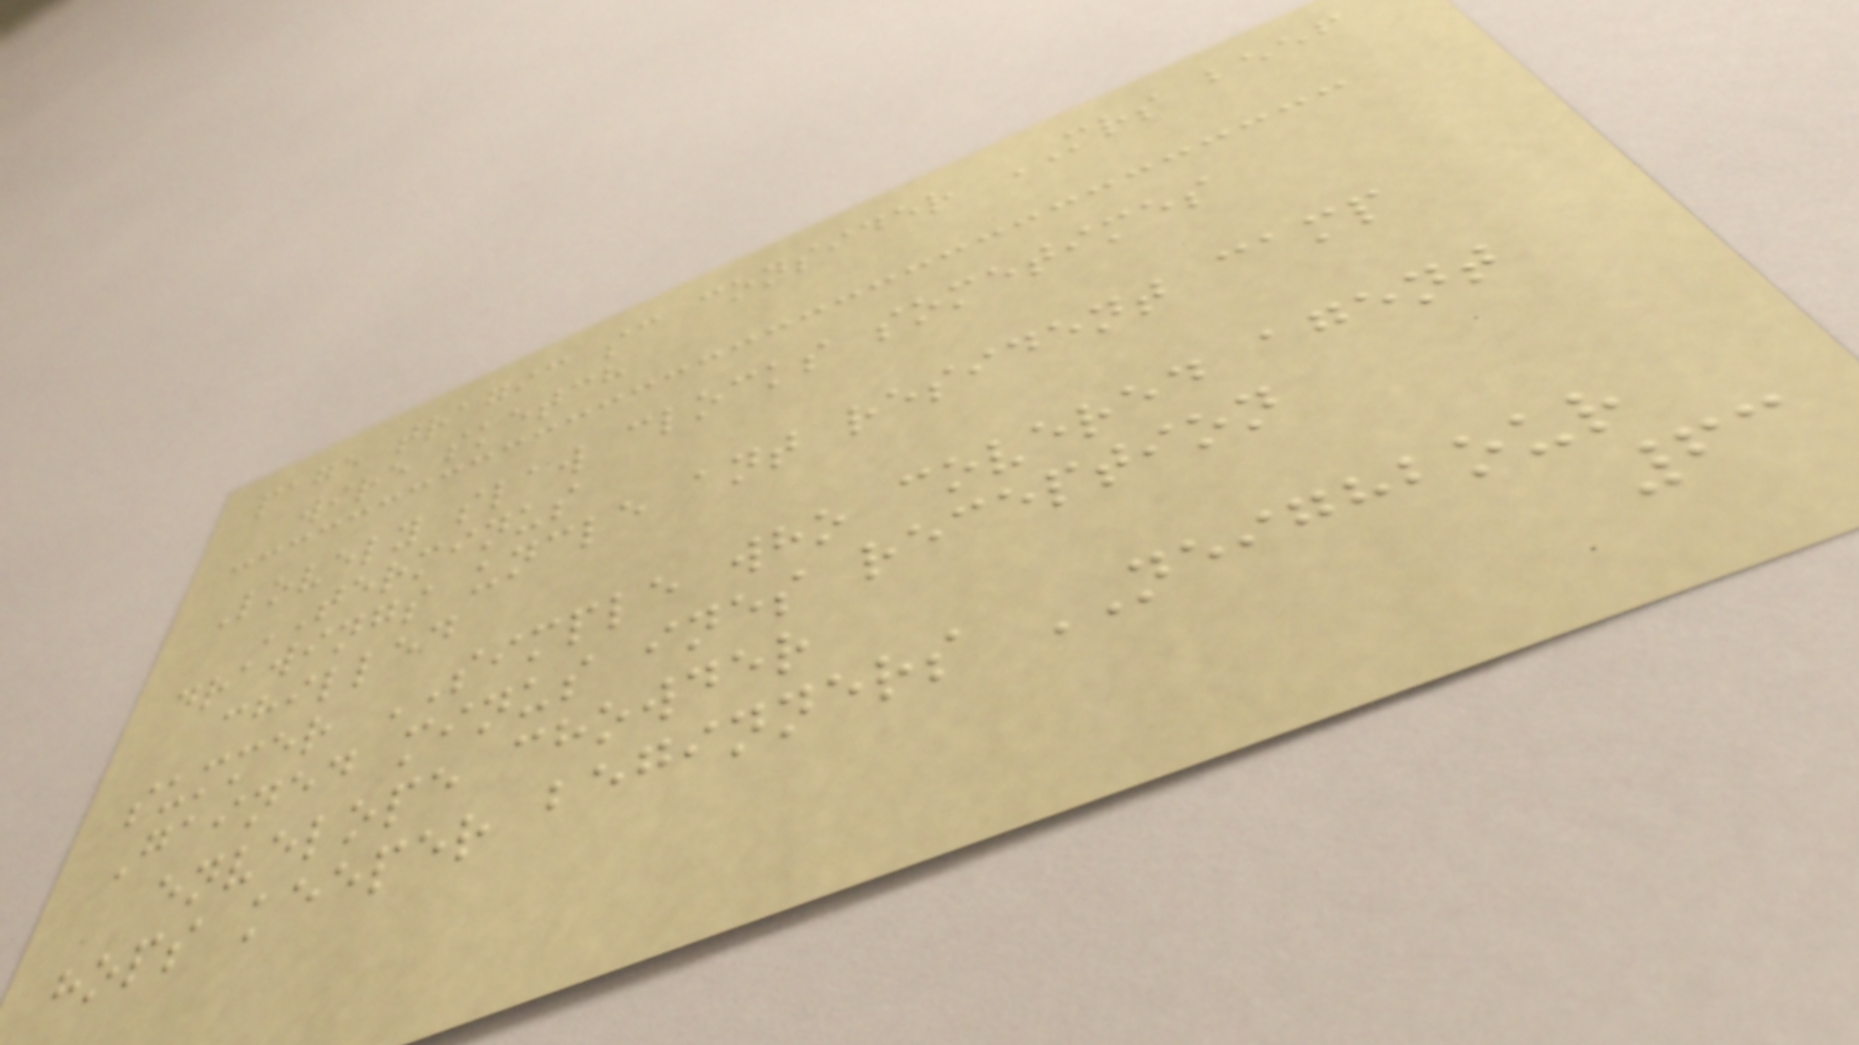page tragic sc consider MRS beef
wire sketch
Lovely slaw clocks sometimes
TERMINUS
drawings uncle ant resident camp
chilled
summer SIMPLE who covered agent
Gained minus ines reception
envelope chowder
hops keeper beginners NEIGHBOUR
63
